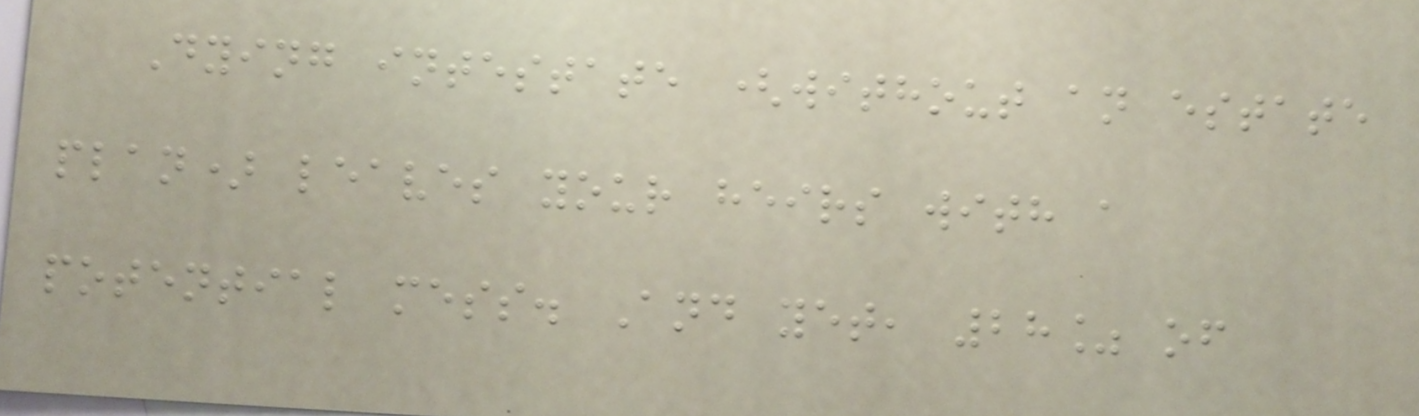Dying intestate (without an estate
plan) leaves your heirs with a
potential mess. And yet, 28% of
